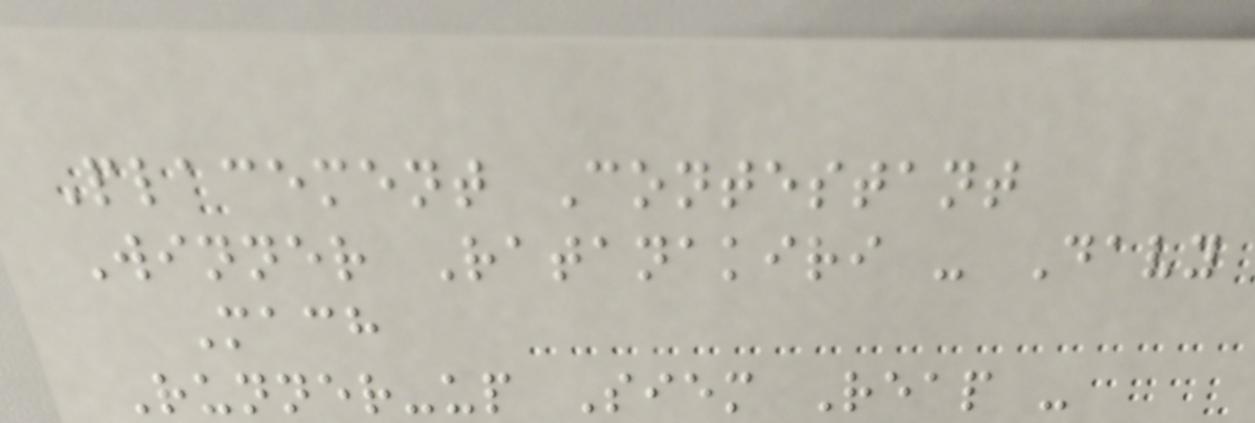Placement Contestant
Winner Ratanakiri - Davy
Mach
Runner-up Siem Reap -
